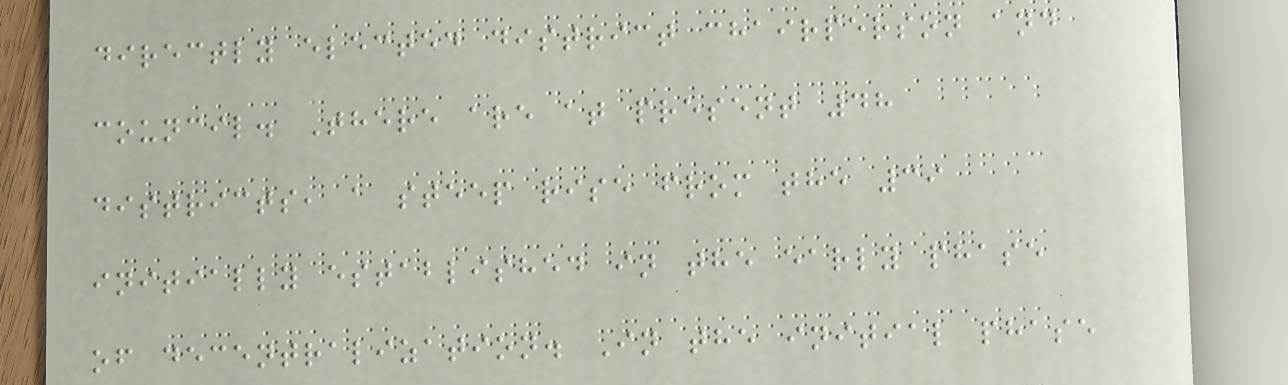directly elected district chairperson and
council. There are at present 48
districts, a steep rise from the 39
initially established in the early phase
of decentralization. In the initial phase
